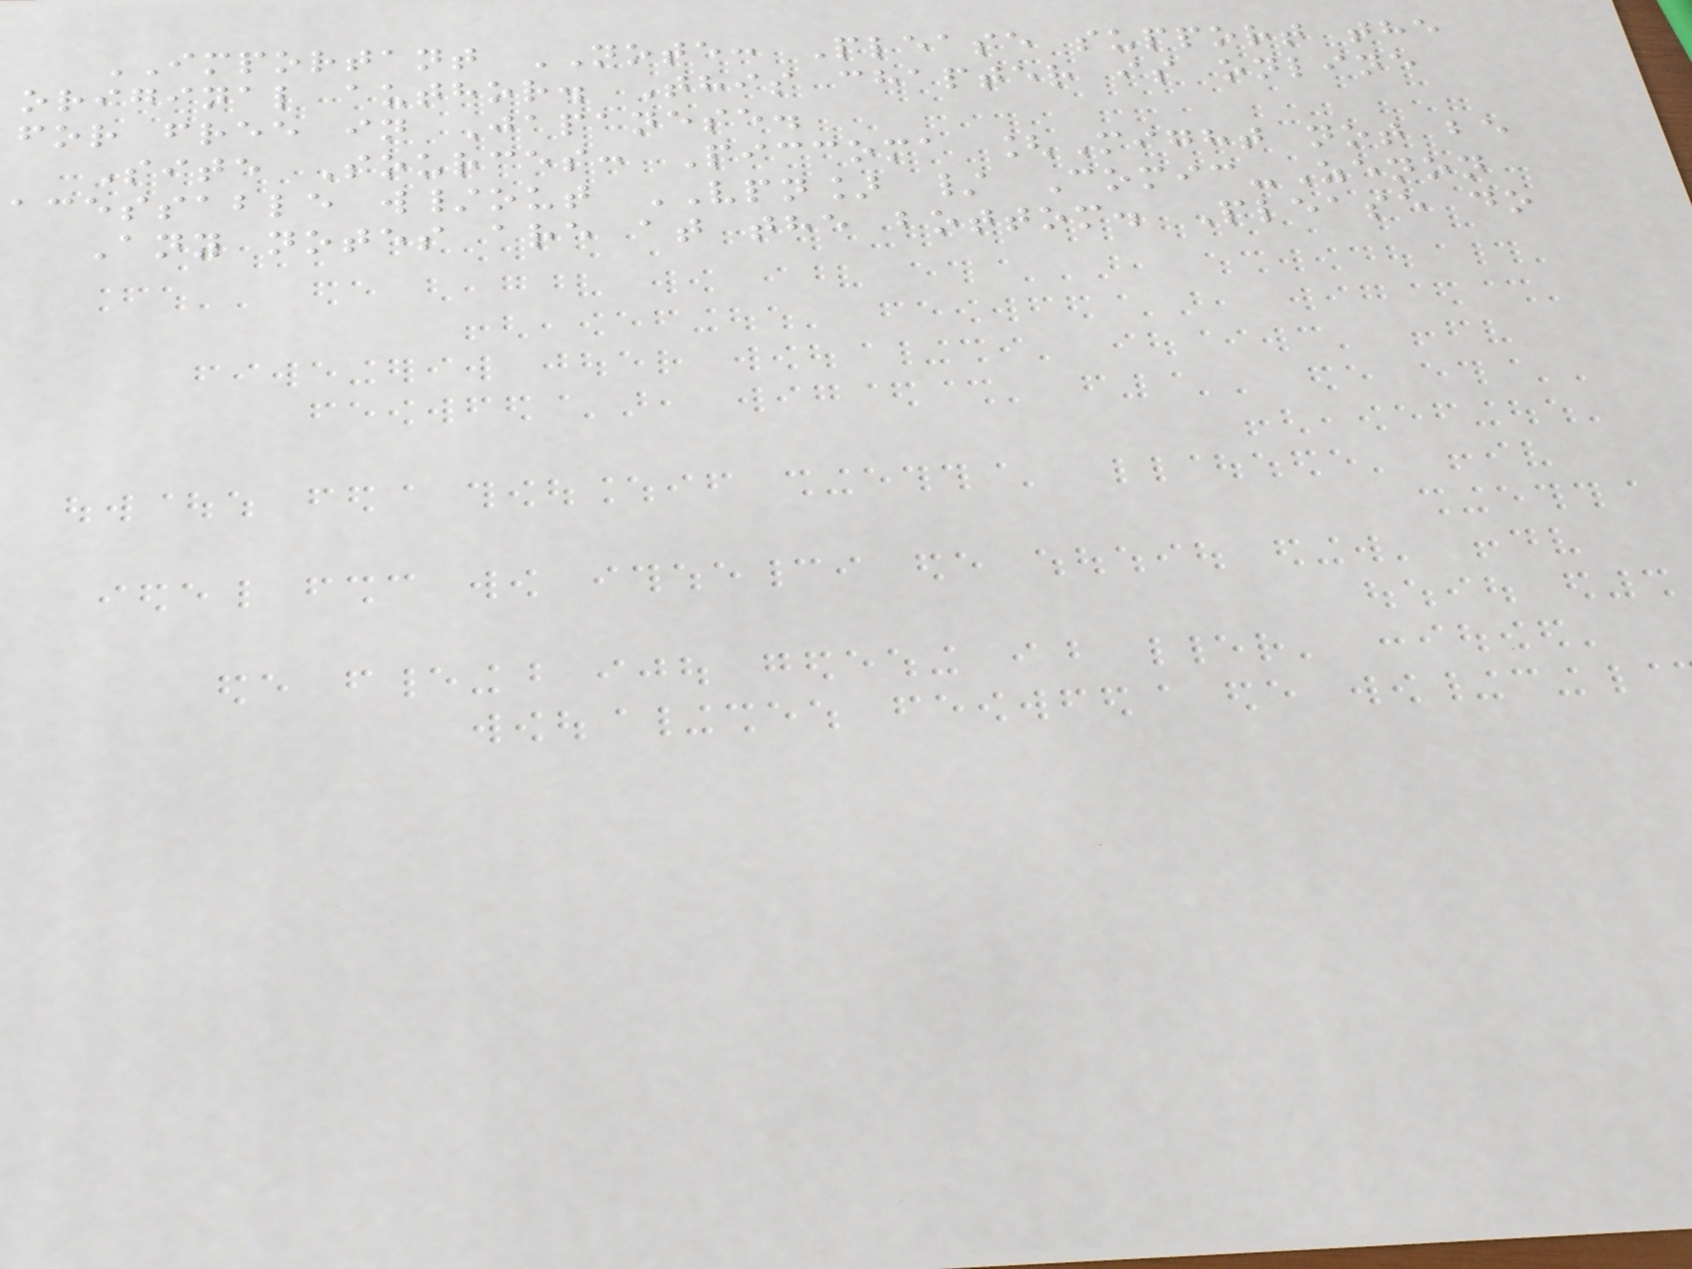IMPORTANT NOTE: Please support the
original author. This chapter is online
for free in Japanese.
Site Sources: Piccoma [Might not be
acessable w/out VPN] / Comic-Zenon
Any notes are at the bottom. Please do
